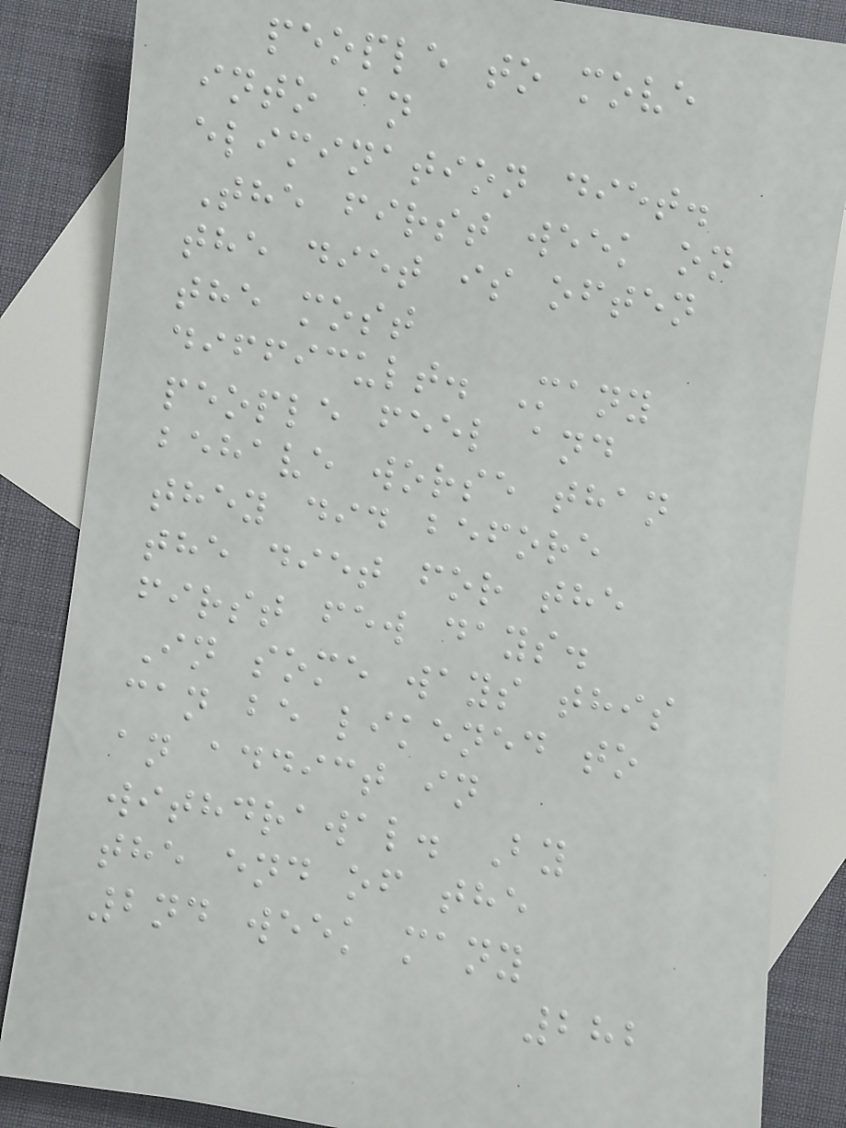people to move
into an
elimination diet.
The first week on
the diet is often
the most
difficult. Many
people feel and
behave worse than
they did before
the diet for the
first few days.
In some ways this
can be likened to
an addict in
withdrawal. By
the end of the
2nd week many
282
